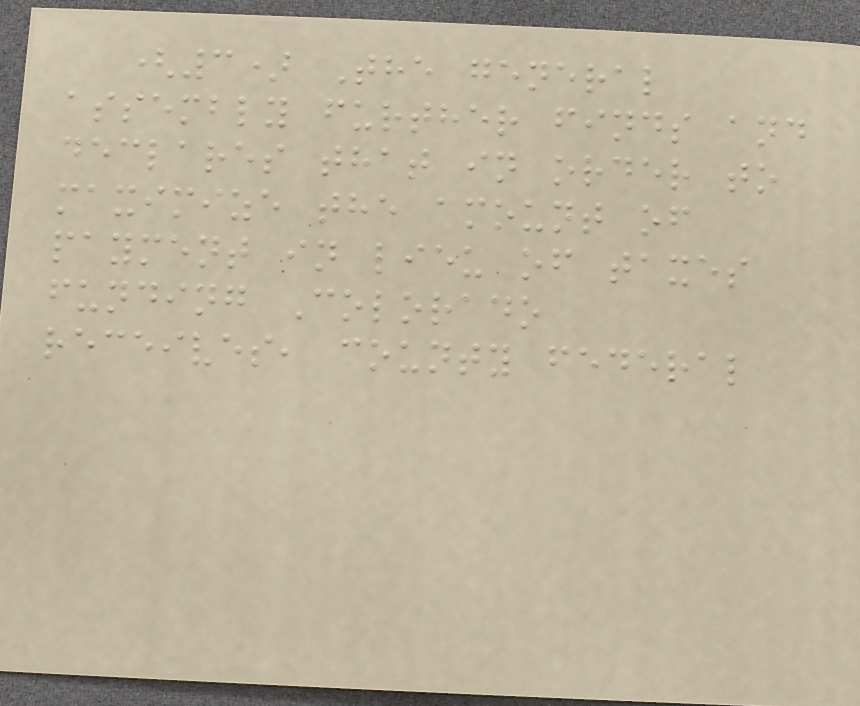(3) The general
assembly further finds and
declares that in order to
maximize the amount of
payment in lieu of taxes
funding Colorado
receives, county federal
